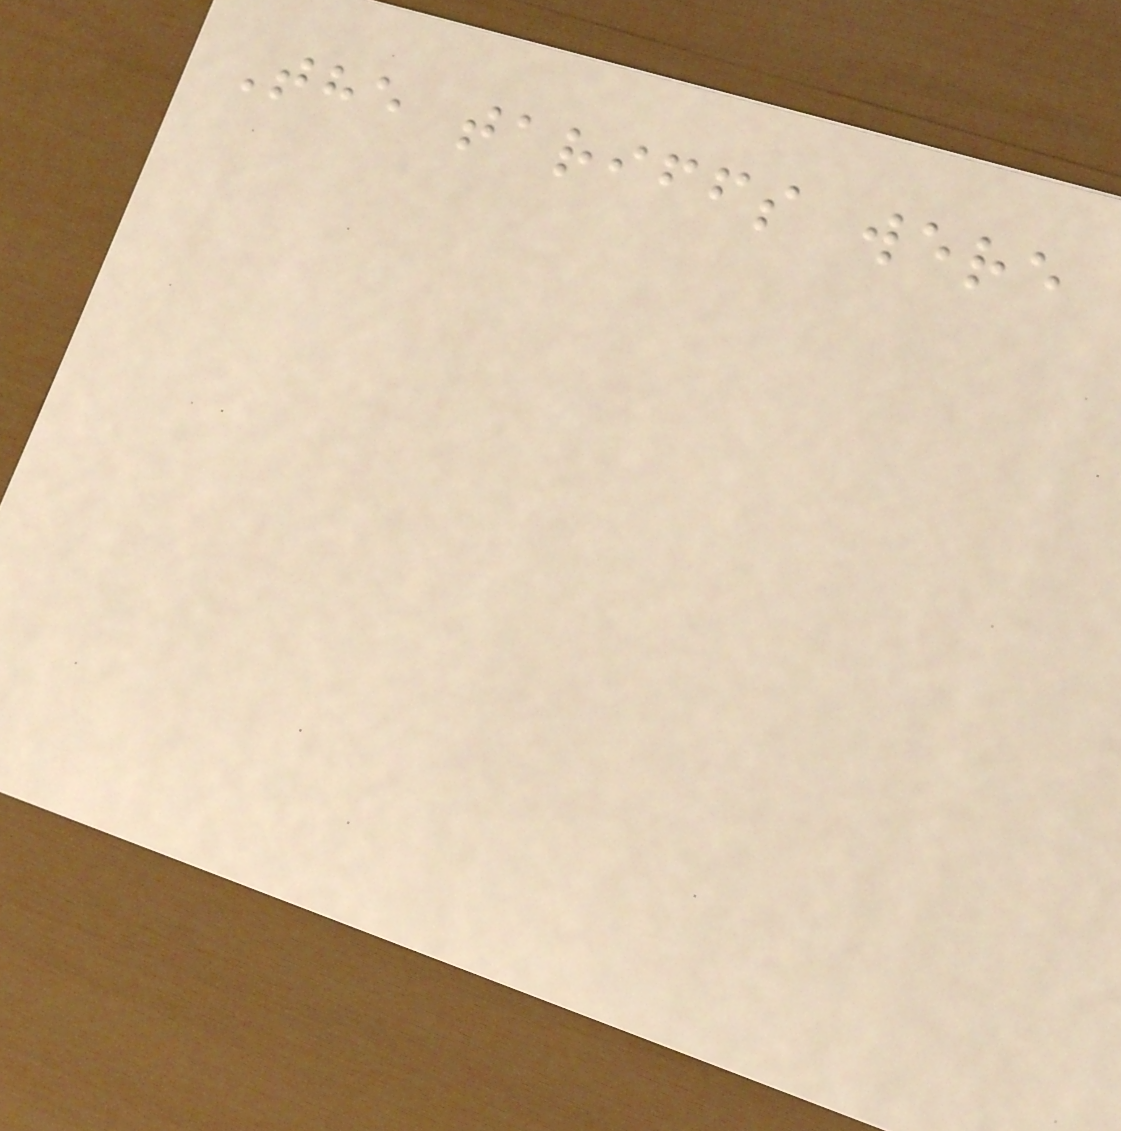The tariffs were
